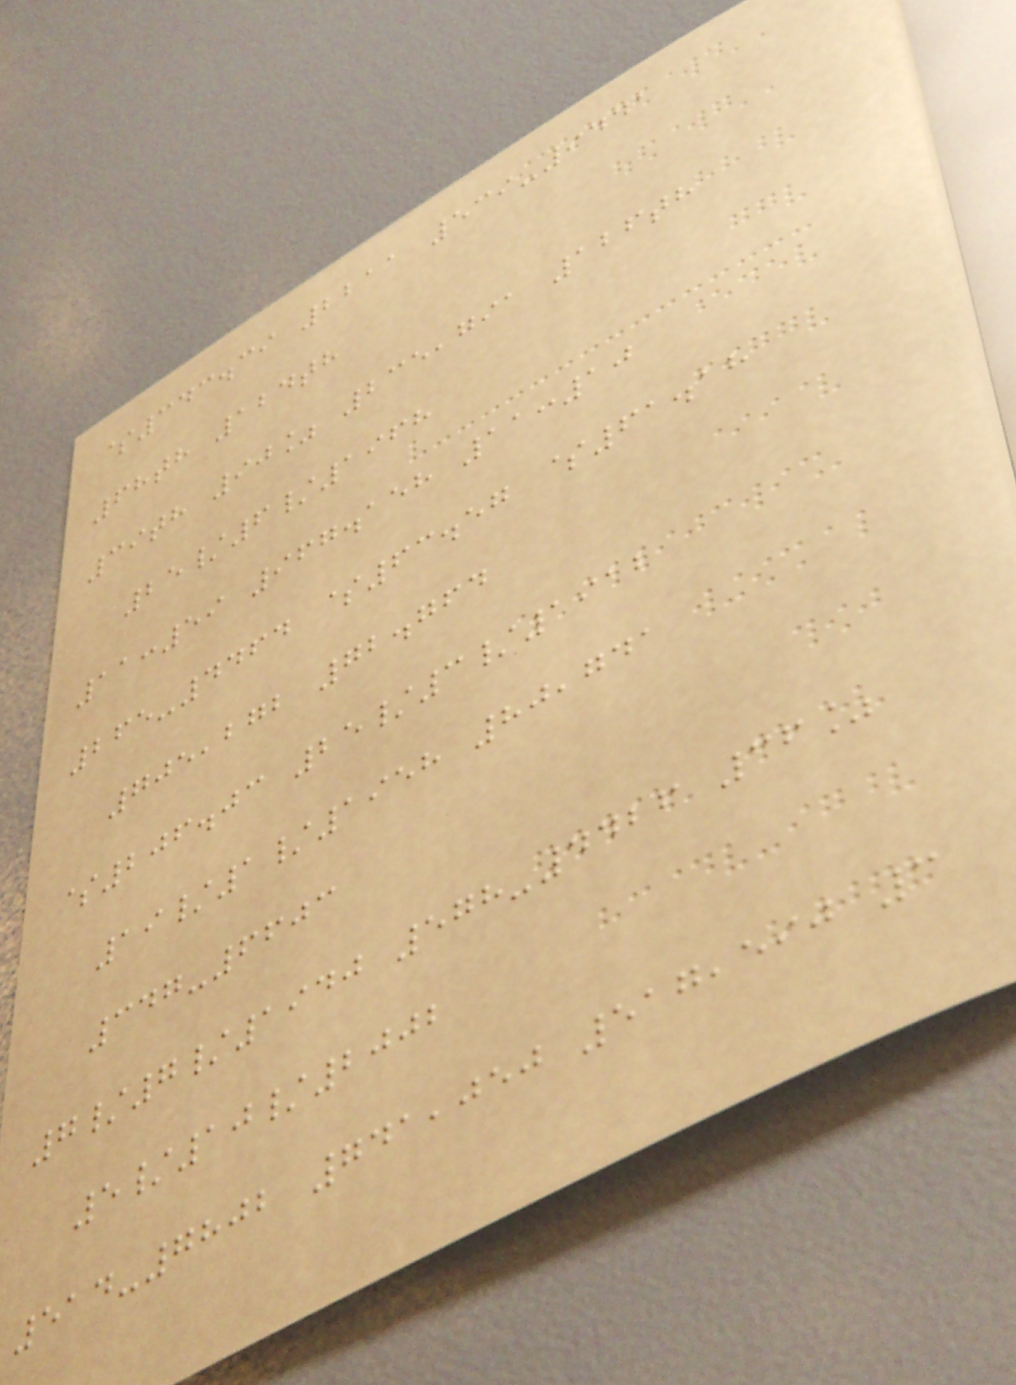$343.39 2211 539-9441
68th 124th
39th 90% 235,791 126th
25/6/1968
11:59 967.158 11:10
265-4464 $63.57 $61.18
705,272 72.764
$206.03 25/3/1912
19/1/1958 80,741
347-6603
7/7/1940 578-4426 36%
5/10/2002
514-7802 741,050 517,590 3
